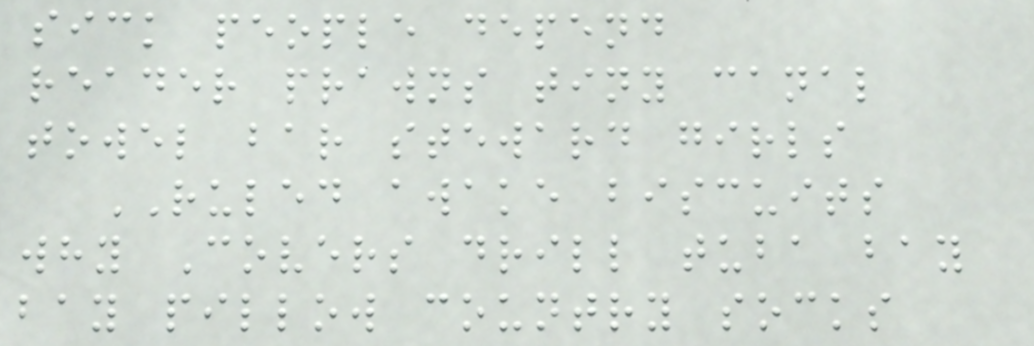sick people depend
reader prawns tiny canal
towel bar steward girls
RULED awake biscuits
why Covers drill tuba bay
bay pillow country socks
